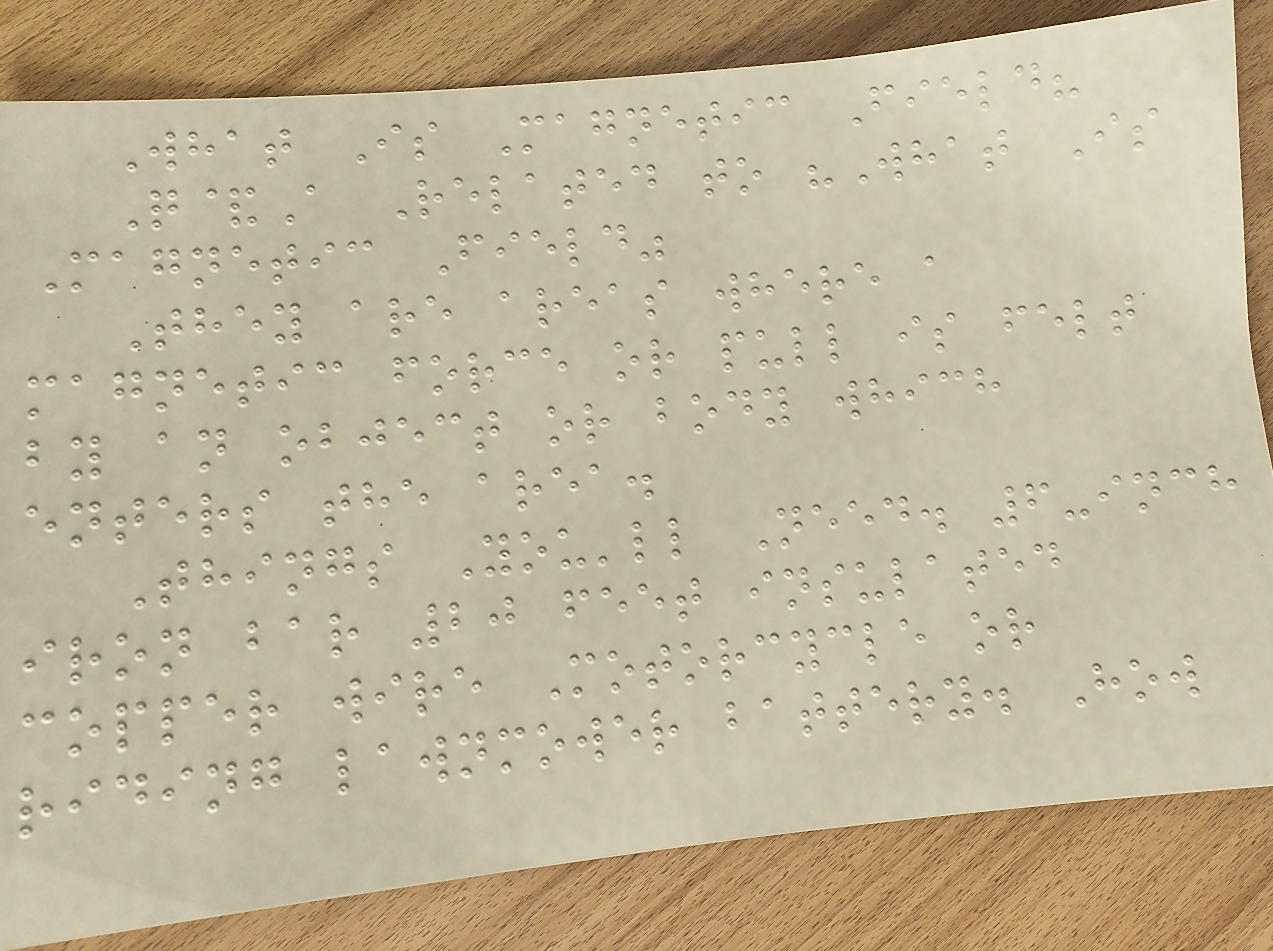What Is Magnetic Field?
Q&A Related to "What Is
Magnetic Field"
They are areas where a
magnetic force or pull is felt
by an object or body which
enters the area.
Things You'll Need. 6-inch
iron bar 20 feet insulated
copper wire Motorcycle or
riding lawnmower battery. How
